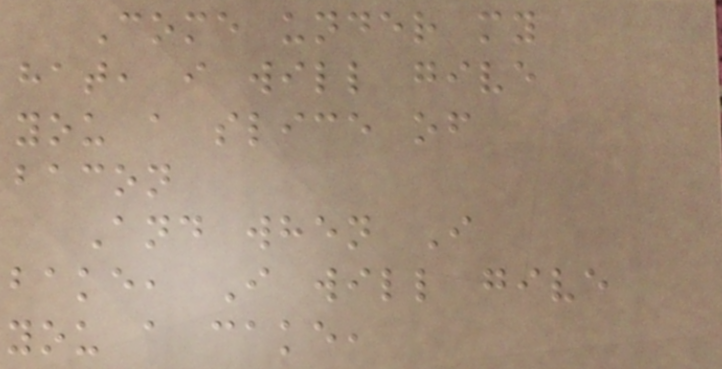Come under my
hat, i will give
you a slice of
bacon
And when I
bake, I will give
you a cake,
